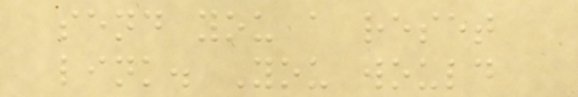send you a reset
link. You would
